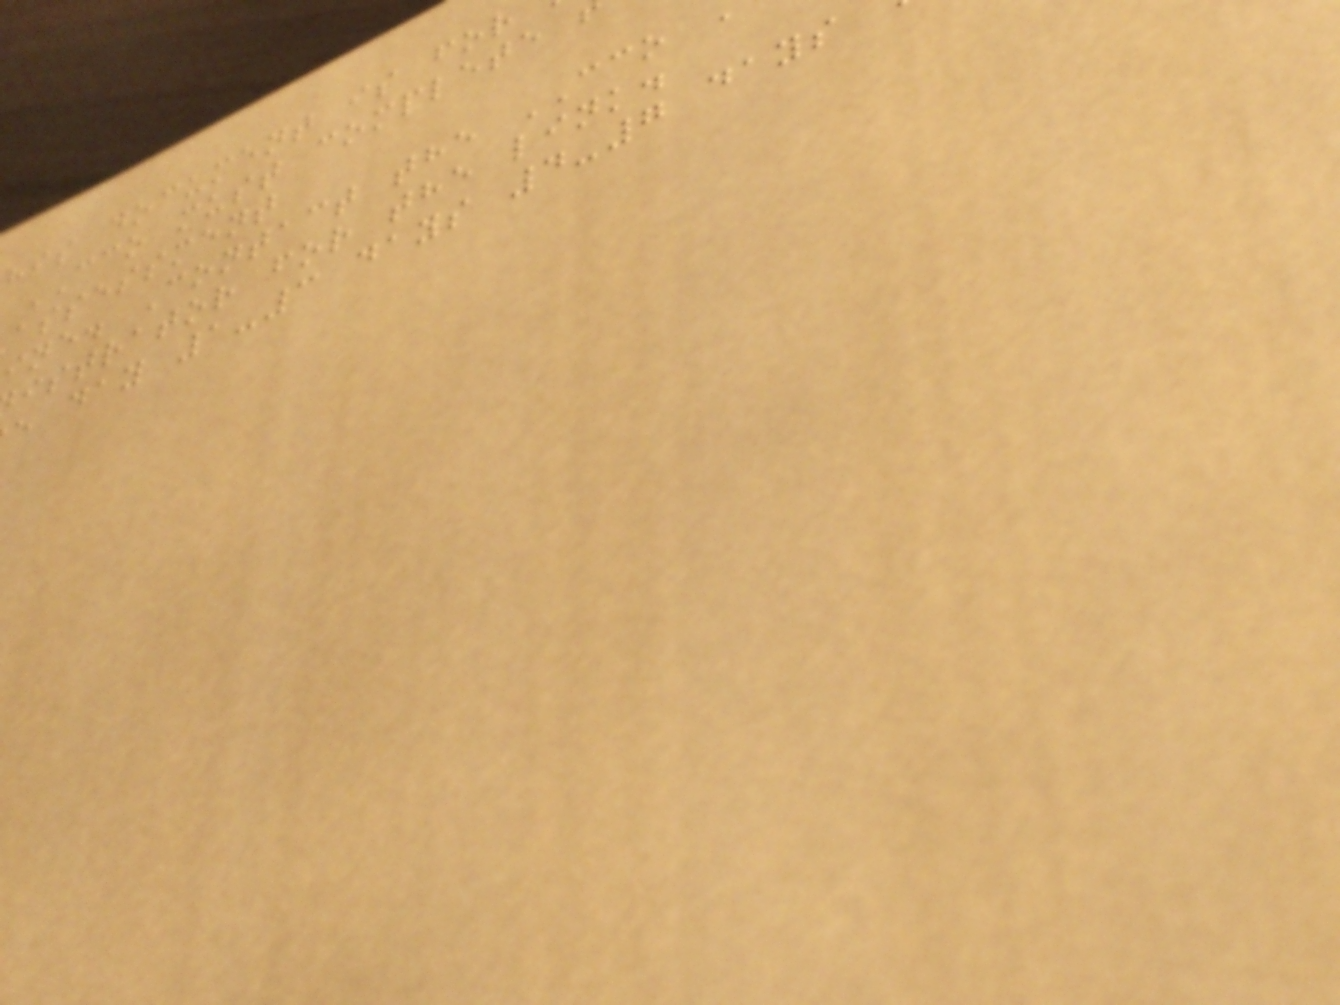his document is for
CCO must complete
assessment
ine. Contact the CCO
istrator for the link.
e day 1-3 days 4-7 days
